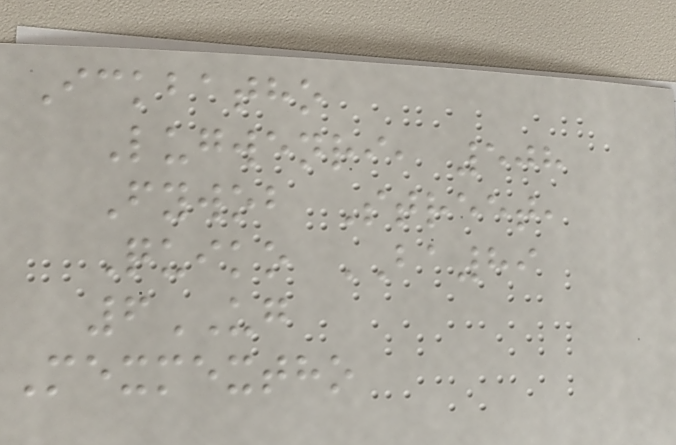Ickbatho
Lugwenri, 508
Fywob Street,
Quiko BA89
6UG
Mexmextho
